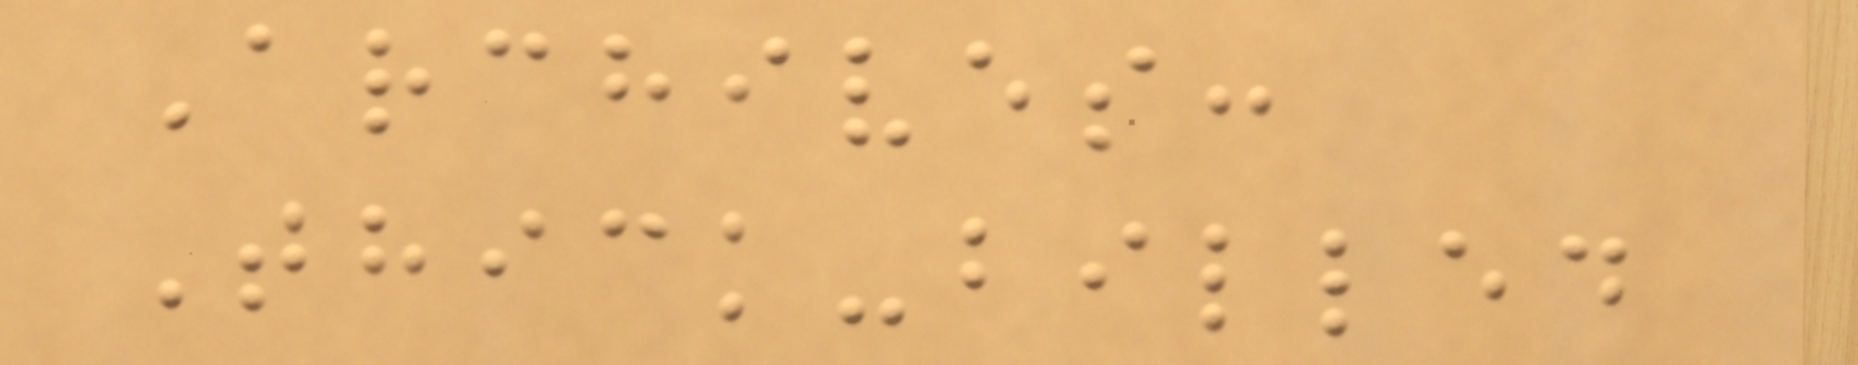Archives:
Thick-billed
